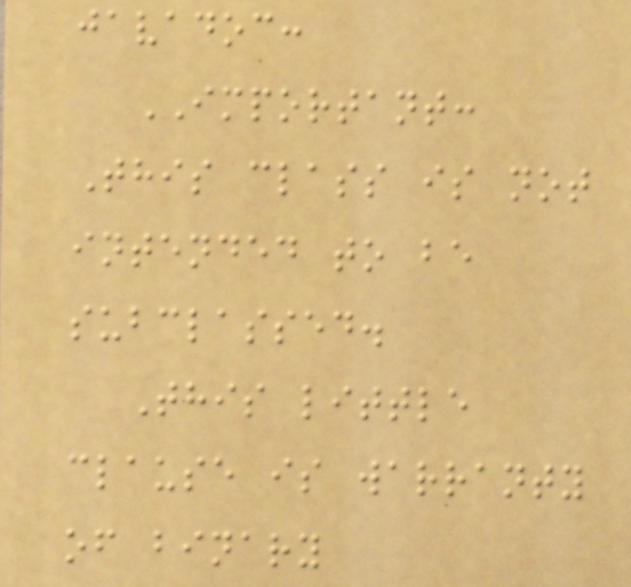javadoc:
IMPORTANT:
This class is not
intended to be
subclassed.
This little
clause is warranty
of binary
